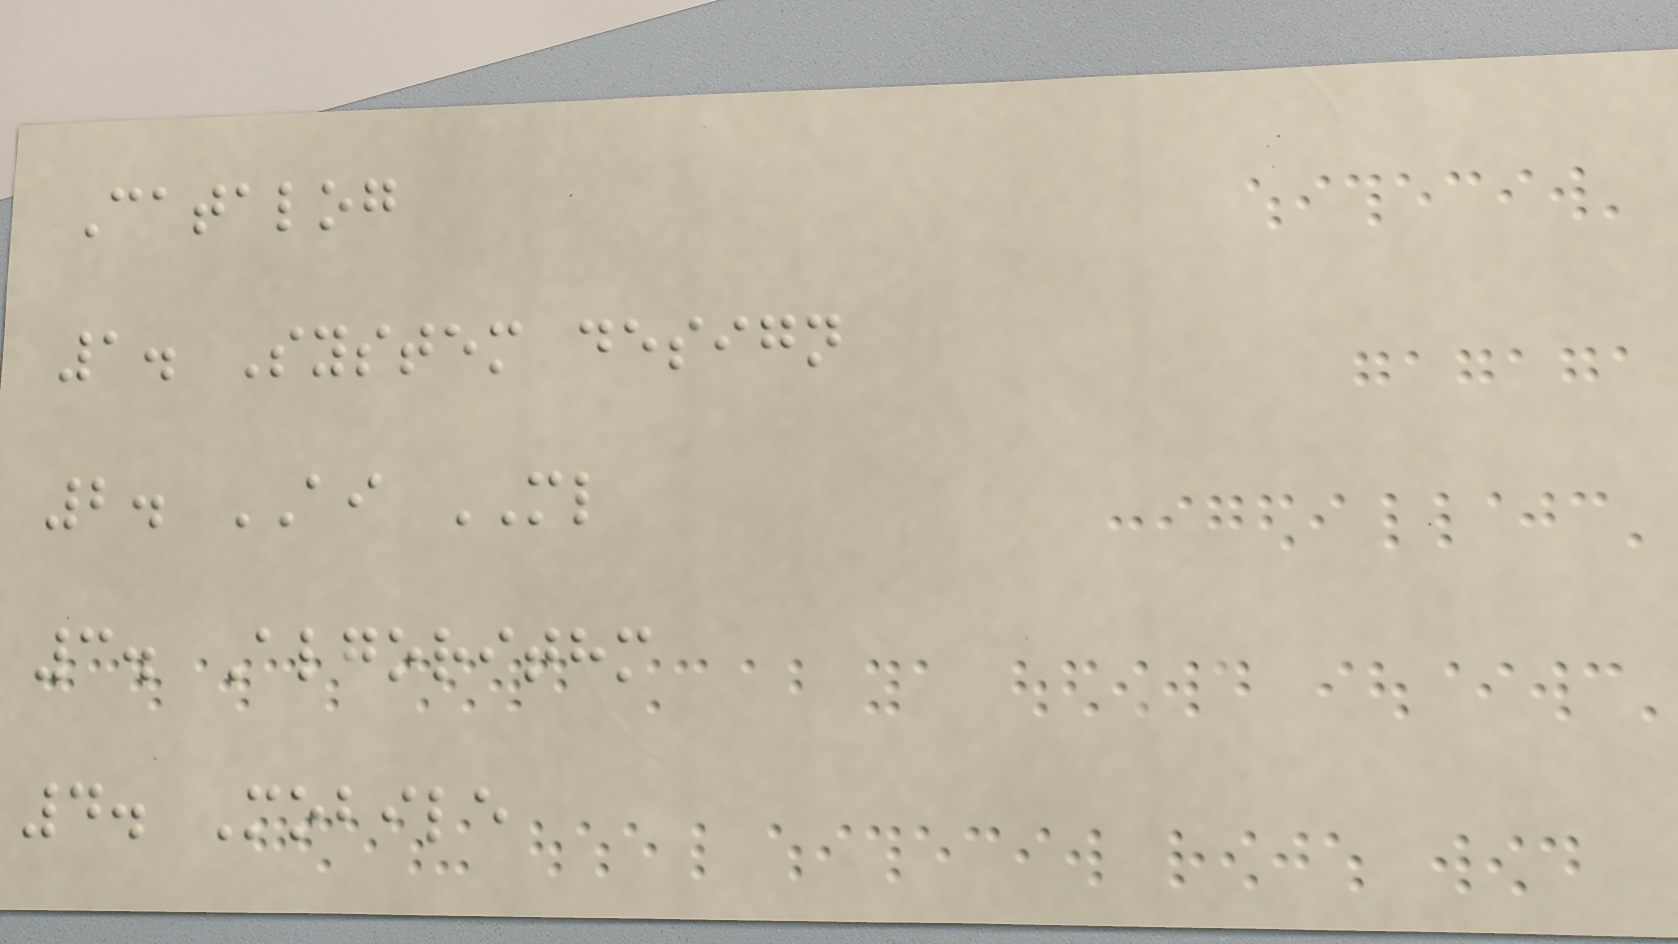Catalog
1. System design
2. AI ML
3. Algorithm
4. Mobile
